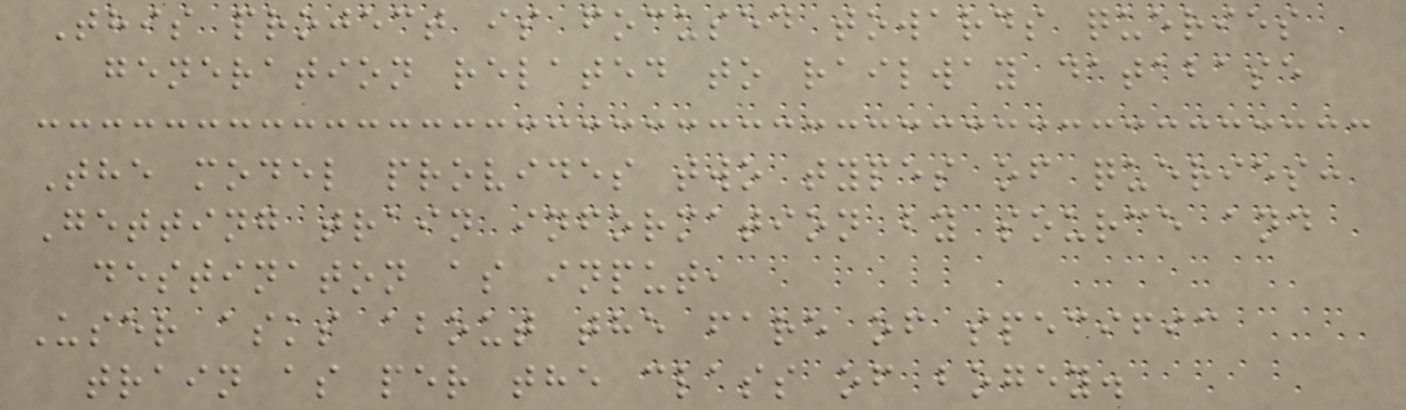This project is focused towards queries
generation related to railway database
The model provides two types of queries:
Getting train information by source and
destinaton as input,
User asks about the fare of specific
train as per the class of bogey.
